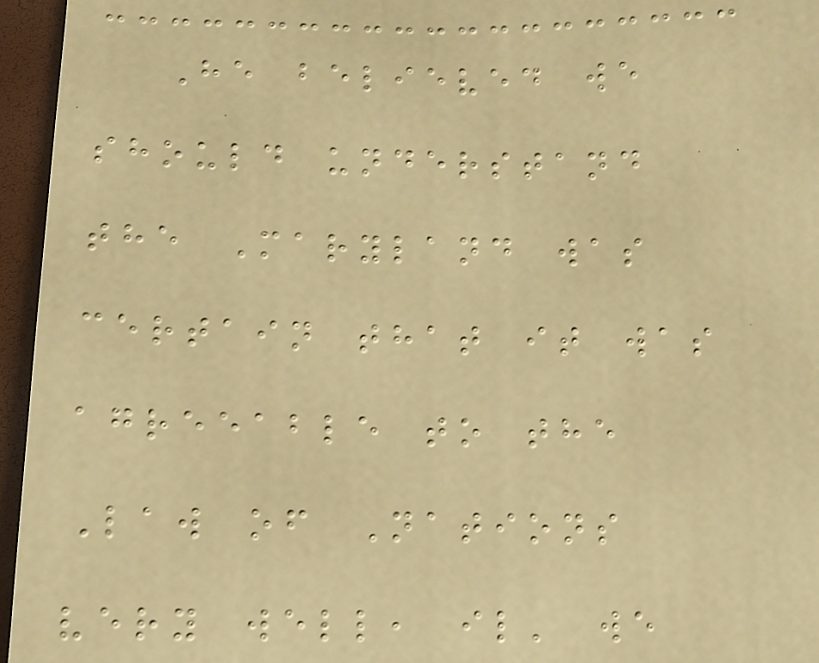He believed we
should understand
the Maryland was
certain that it was
agreeable to the
Law of Nations
very well, il' we
